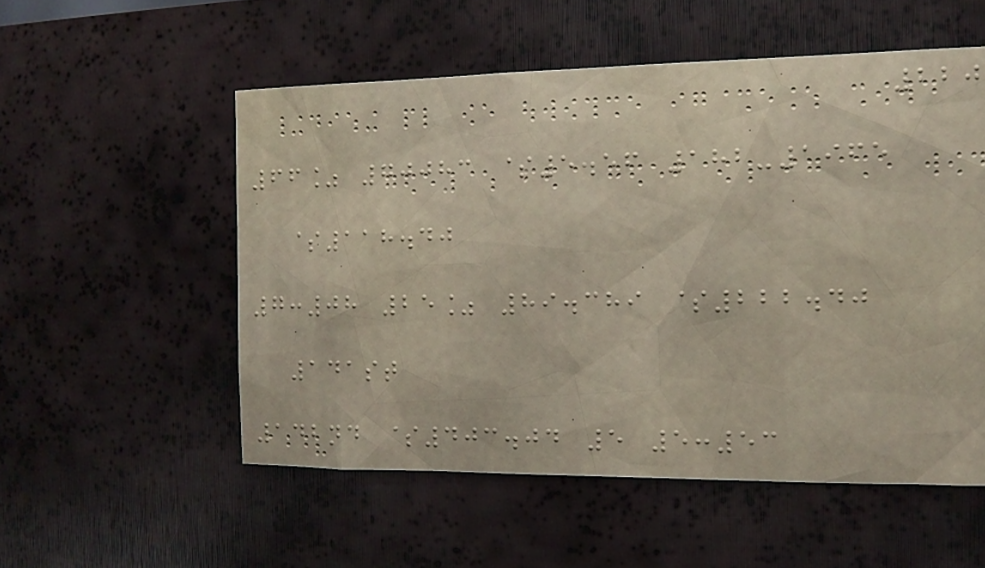220
66% 70083 $5.56 182-1965
$118.40
7:08 25% 89.389 $222.40
141st
142nd $403.04 5 5:53
